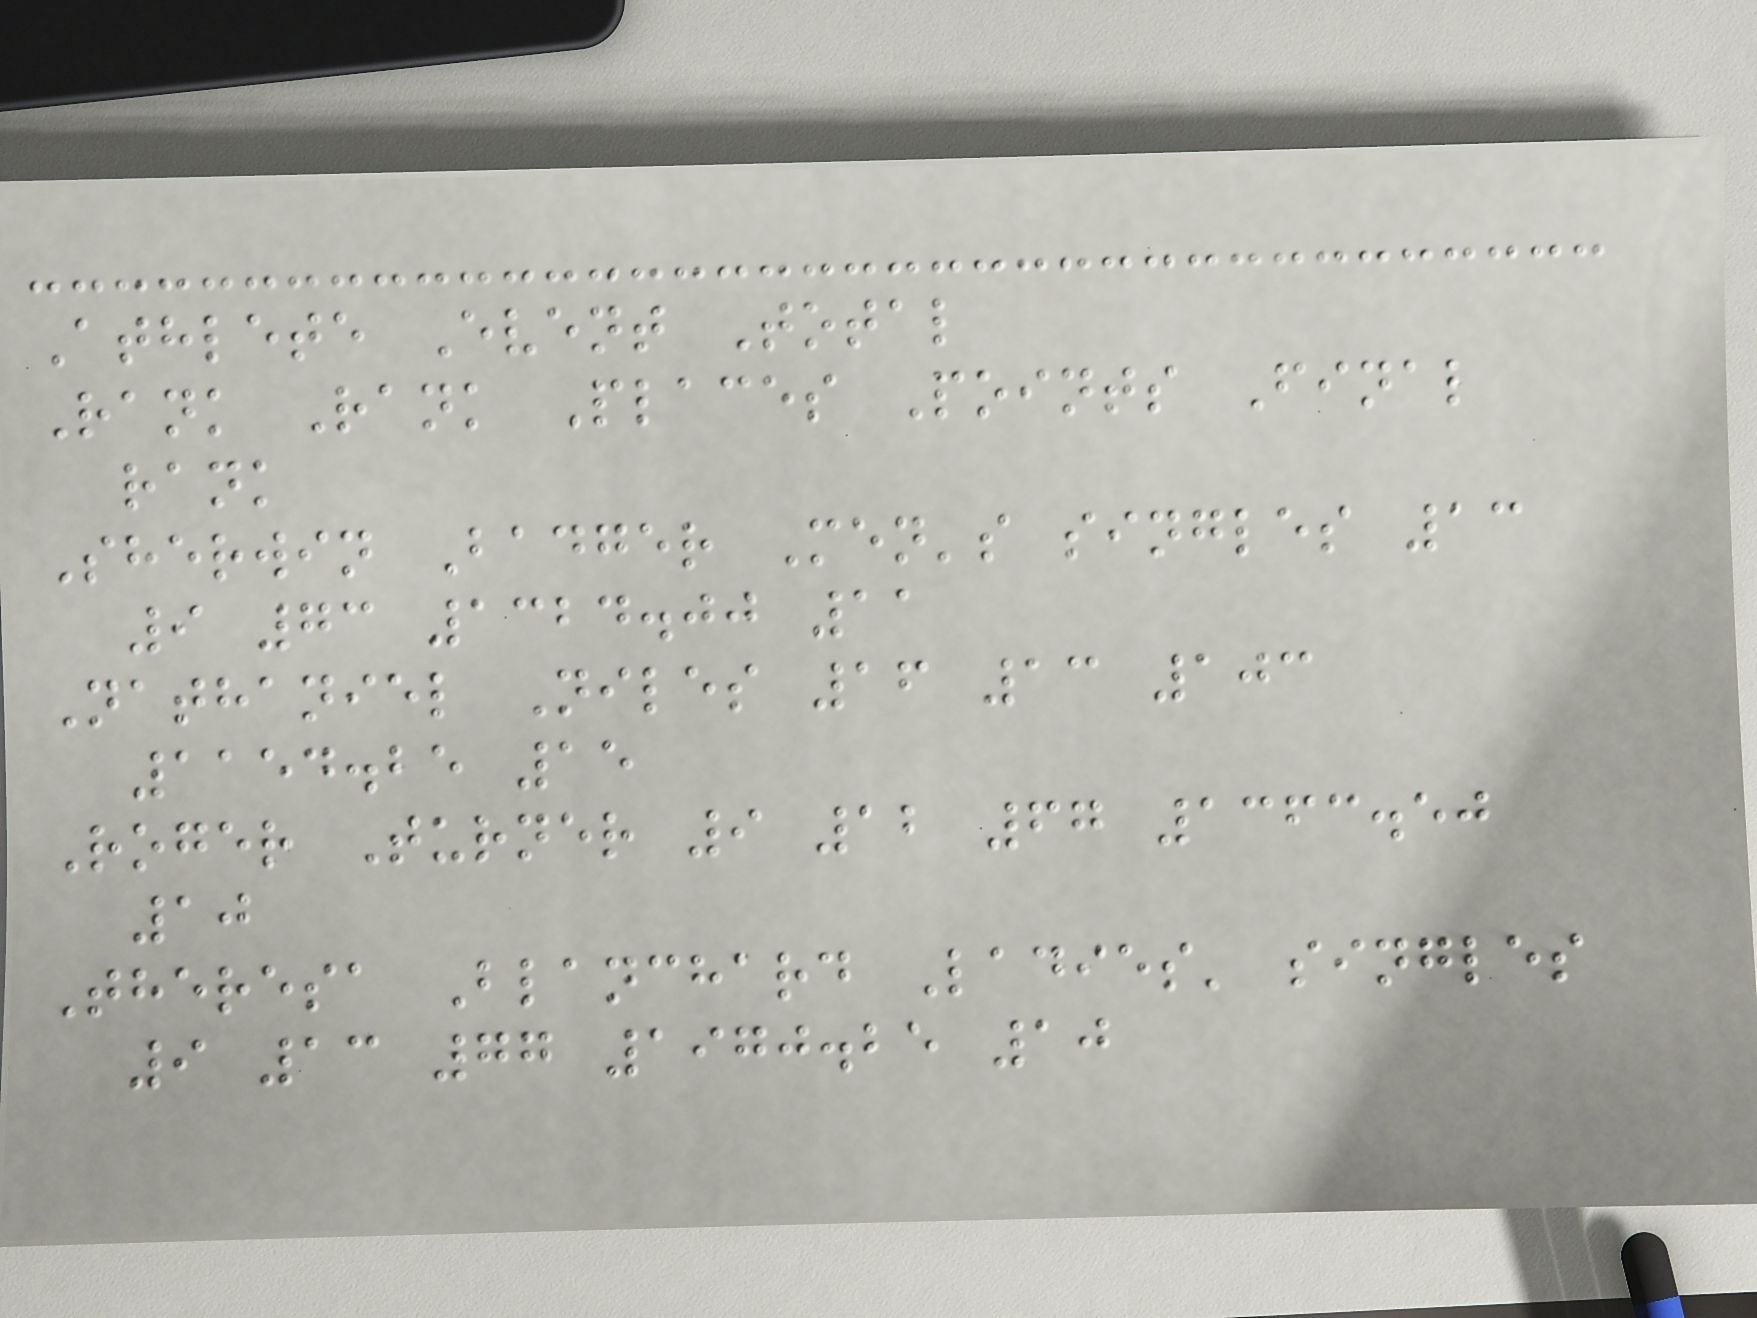Athlete Event Total
Rank Rank Places Points Final
rank
Sherwin Badger Men's singles 13
9 73 1324.00 11
Nathaniel Niles 16 13 103
1154.25 15
Roger Turner 9 12 67 1363.50
10
Theresa Blanchard Ladies' singles
9 13 77 1970.25 10
